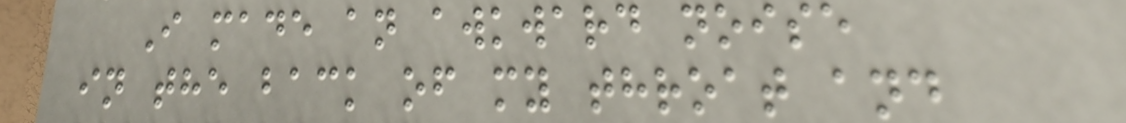I made an awkward noise
in the back of my throat and
